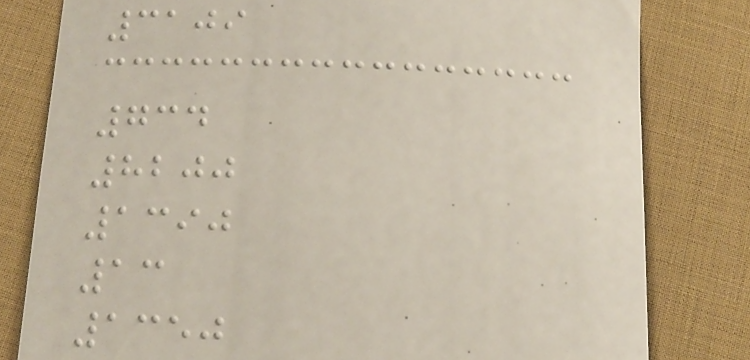3109
734
8200
1390
13
1350
